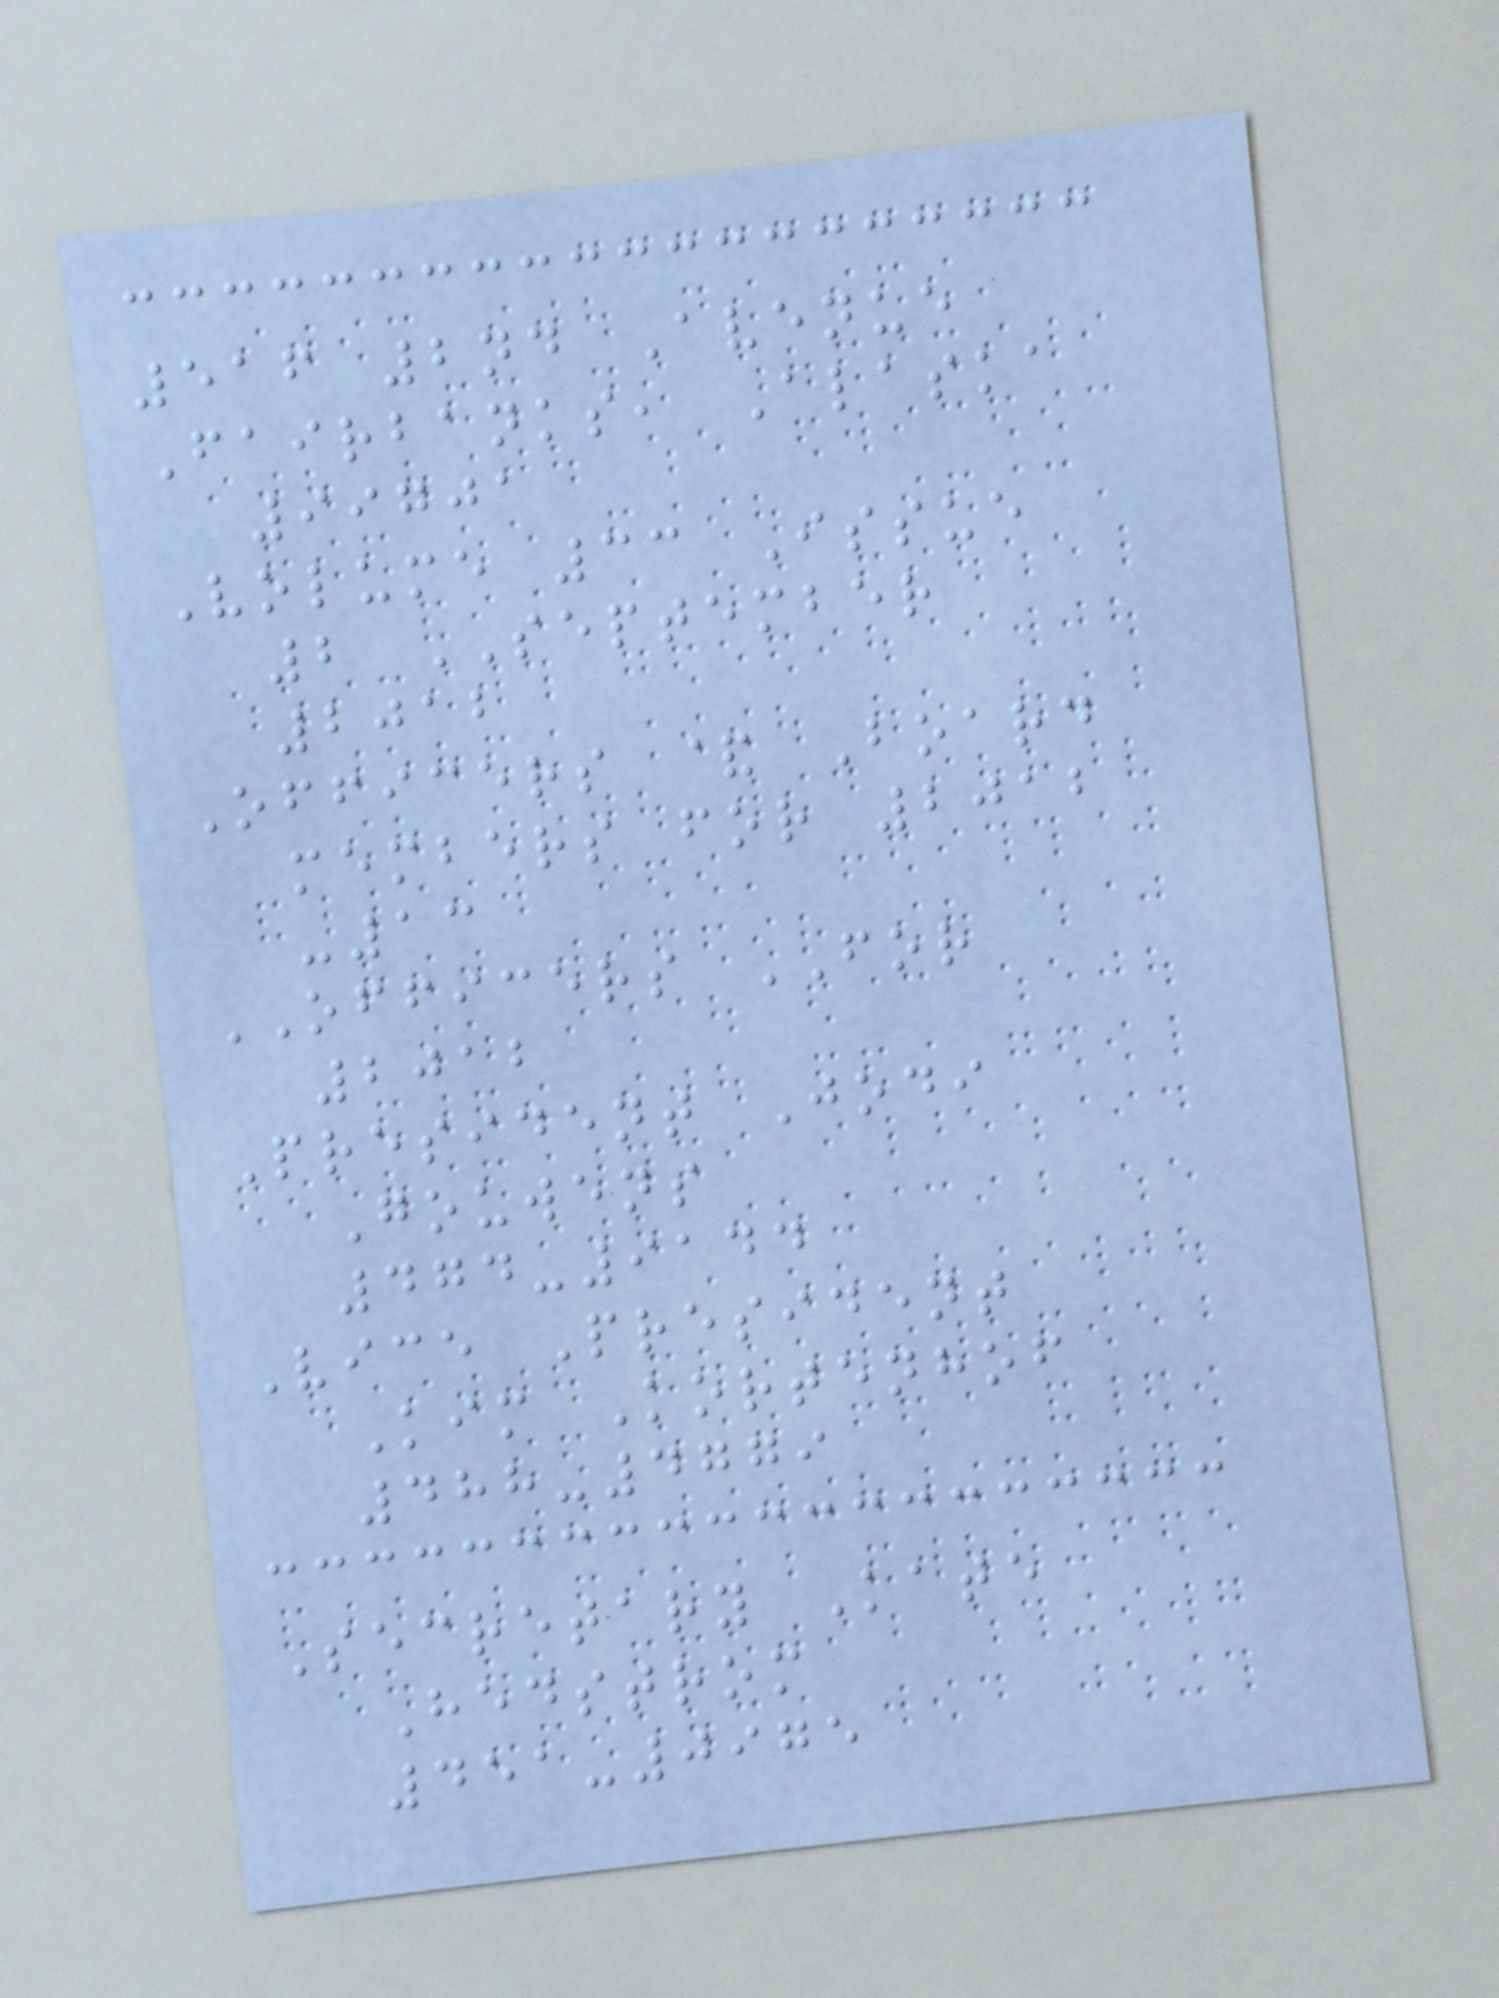516 2nd Avenue
Fairbanks, Alaska
99701
Volume 33 Issue
2 SEPTEMBER
2012
Officers & Board
members for 2012
-13
OFFICERS FOR
2012
President Jodi
Gouwens
474-9144
Vice President
Kim Kortenhof
488-4779
Secretary Kate
Hedstrom
451-0975
